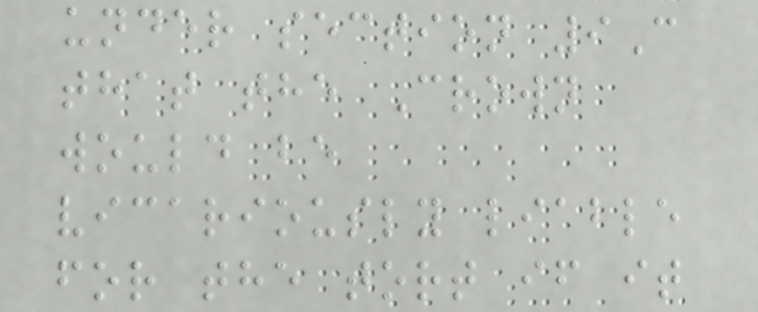under section 9C
that the Crown
would be
vicariously liable
for the tort if it
